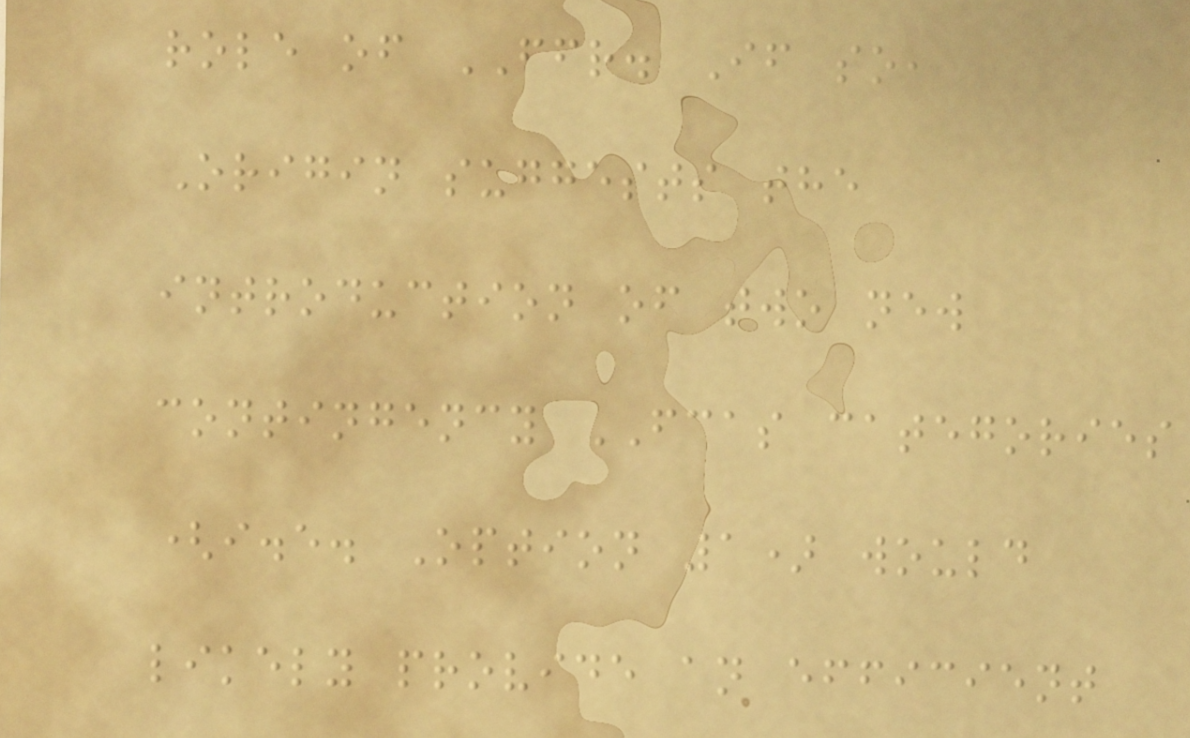role of FFR. If so,
Origin suggests the
introduction of two new
contingency FCAS categories
(i.e. Option 1) would
likely provide an efficient
